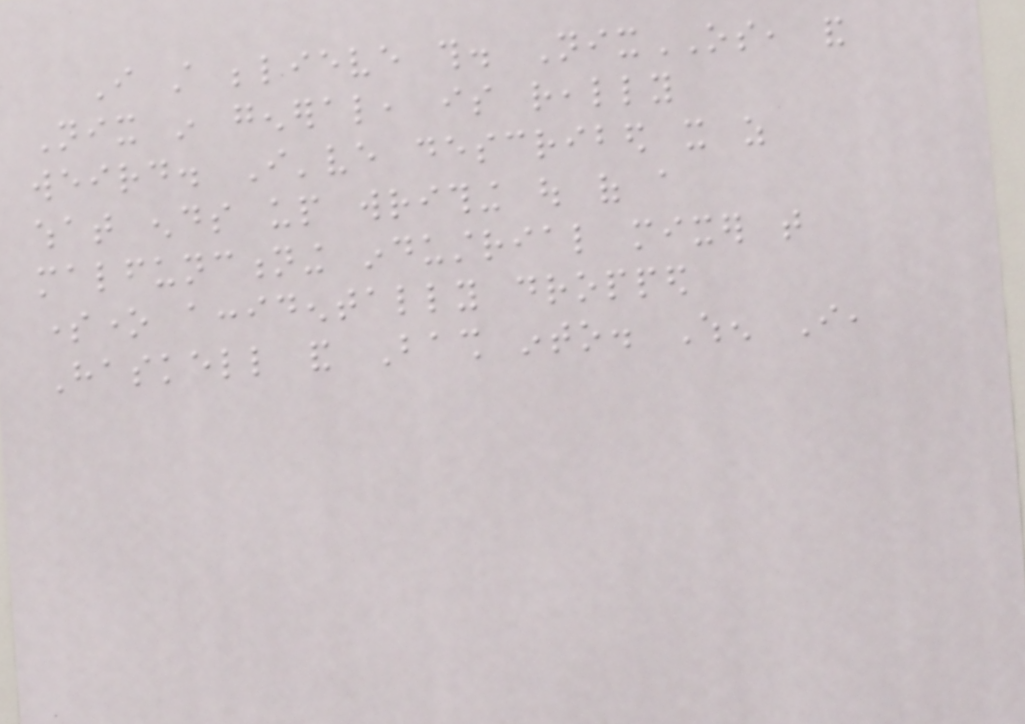I still believe this. NixOS, and
Nix in general, is really
weird. I've described it as
what ends up writhing out of a
malfunctioning industrial mixer that
someone accidentally dropped
Haskell and Bash into. When I,
